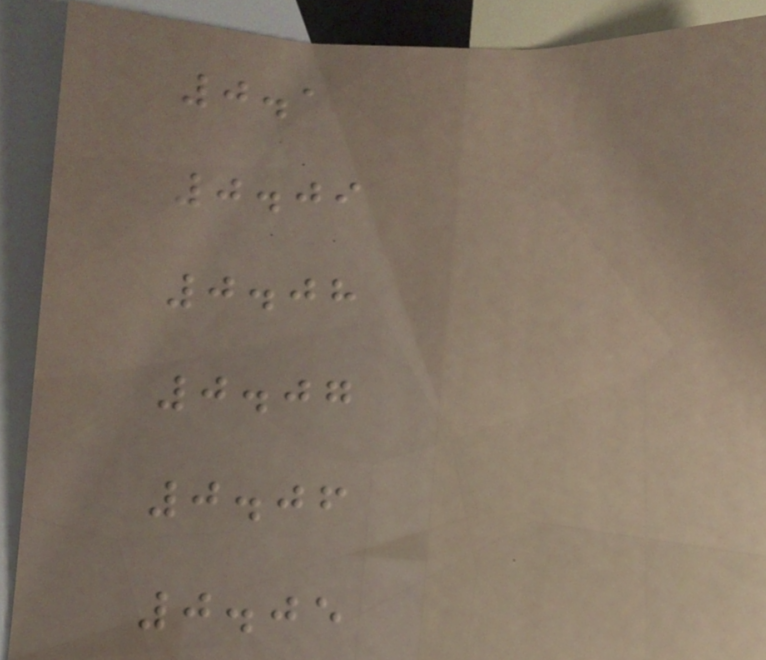0.1
0.09
0.08
0.07
0.06
0.05
